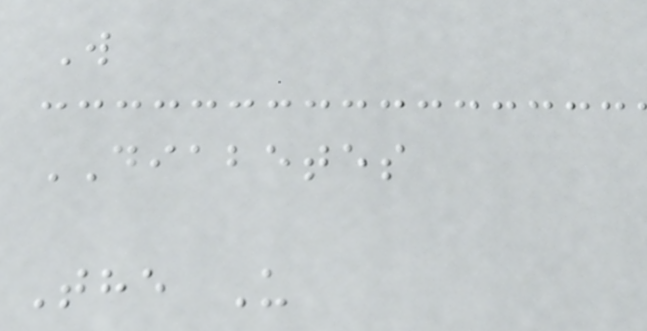W
DIABETES
The U
